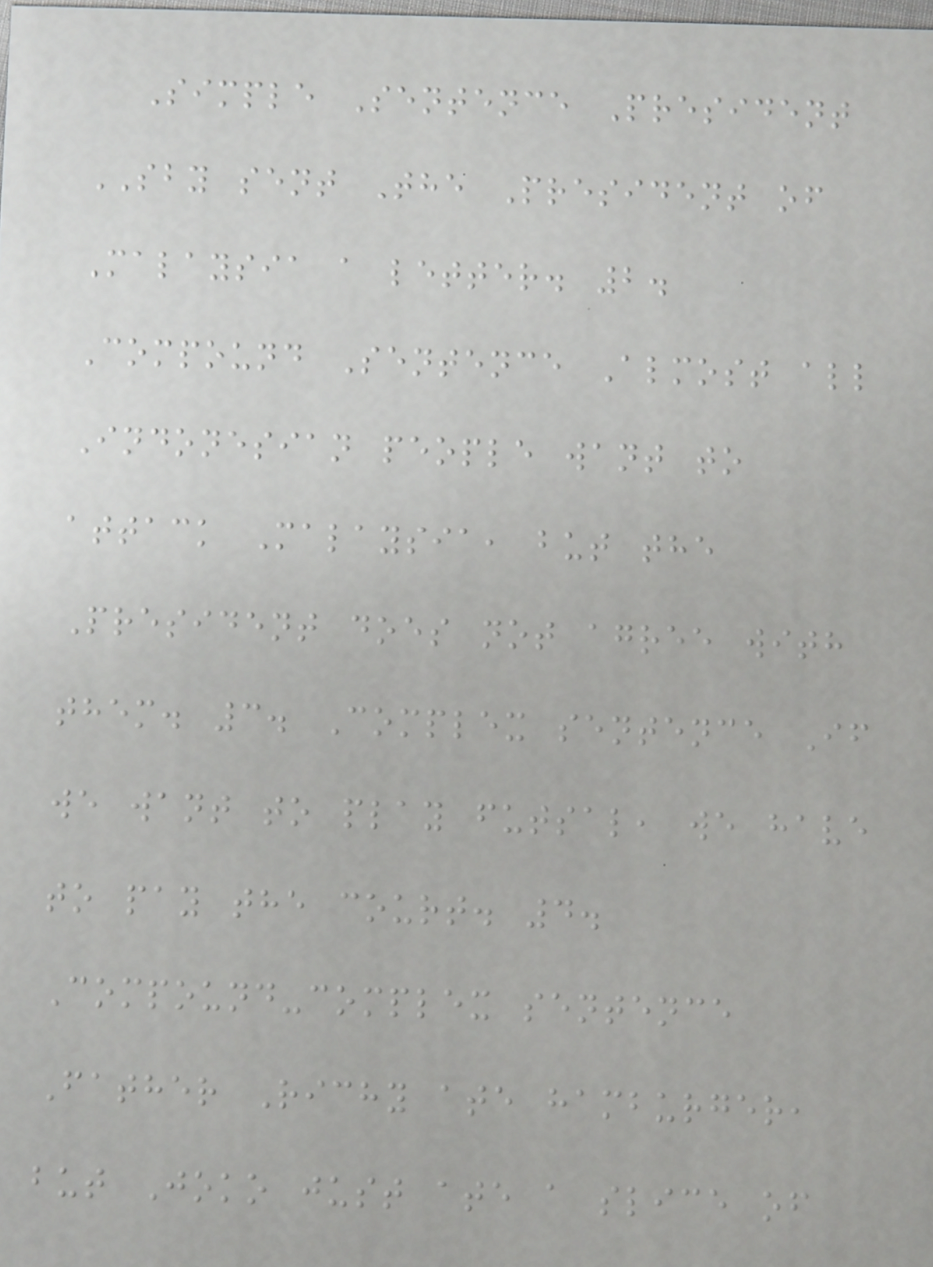Simple Sentence President
SBY sent The President of
Malaysia a letter. 2.
Compound Sentence Almost all
Indonesian people want to
attack Malaysia, but the
President does not agree with
them. 3. Complex sentence If
we want to play futsal, we have
to pay the court. 4.
Compound-complex sentence
Father Richy ate hamburger,
but Joko just ate a slice of
